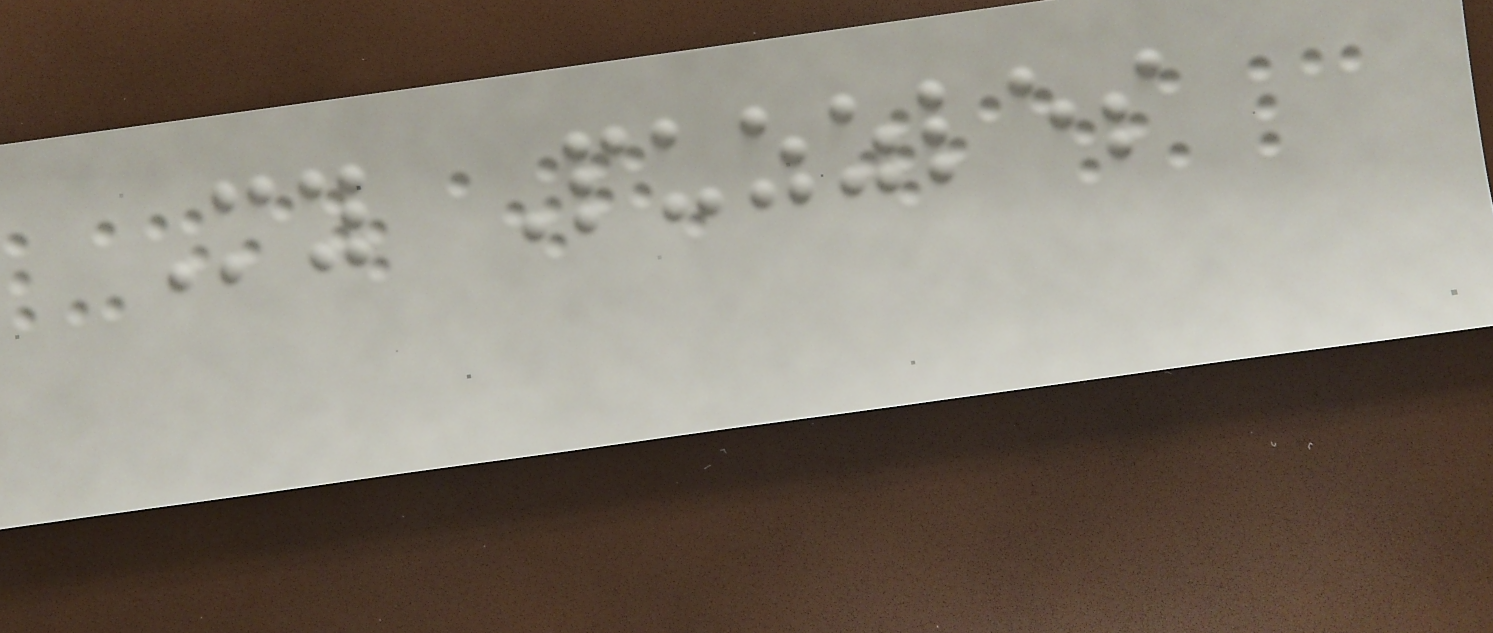My Puzzles
